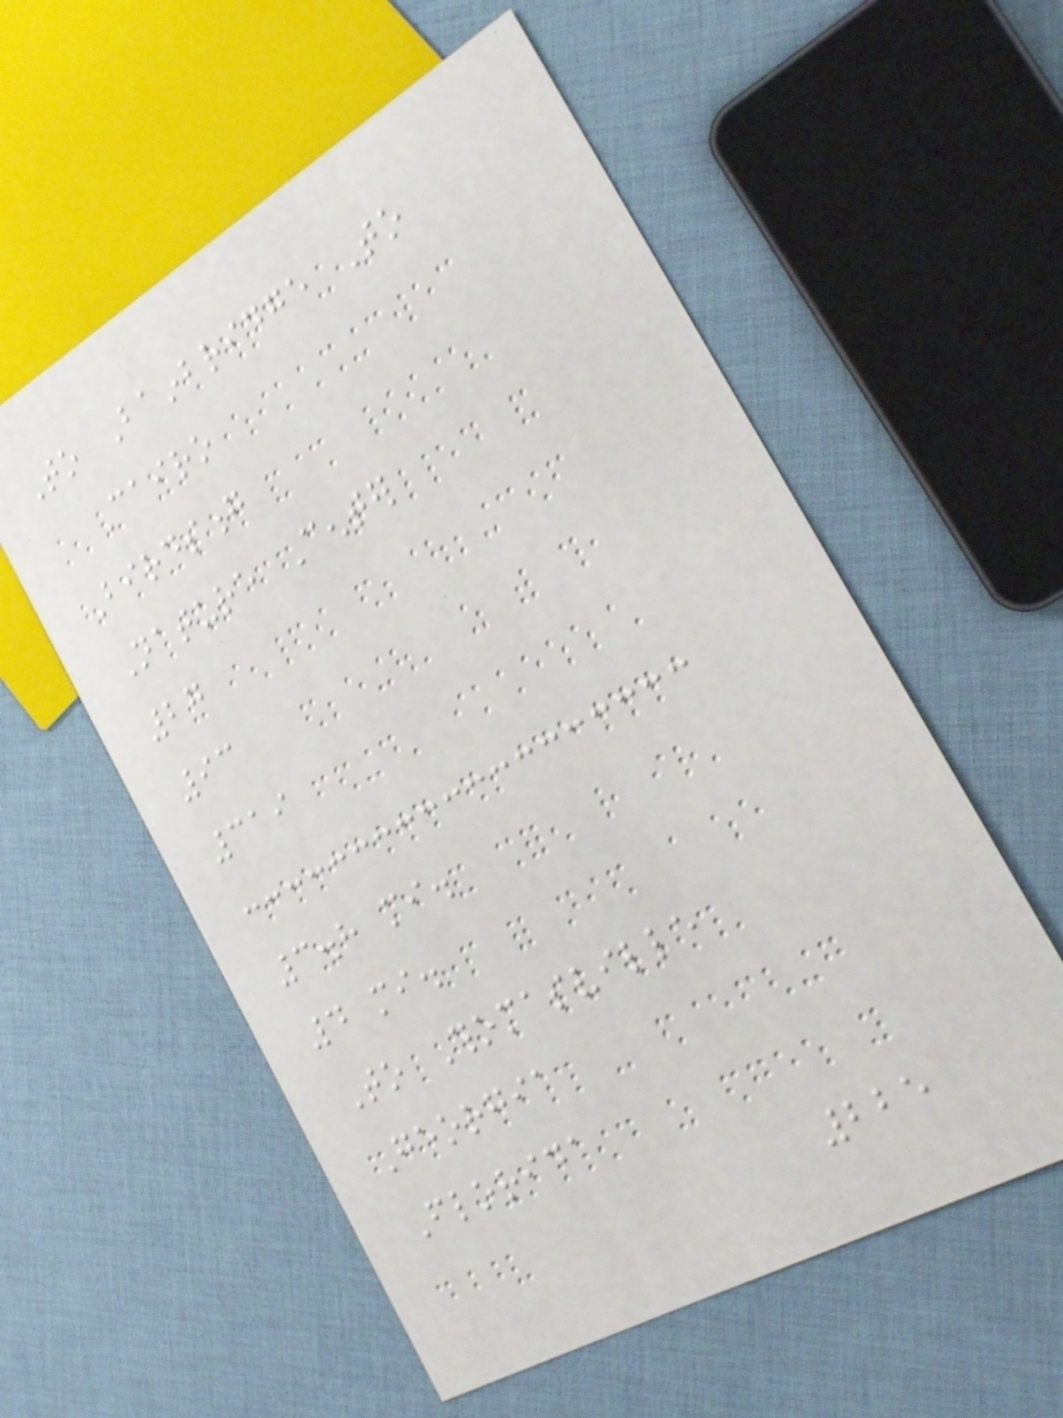To Bainbridge To
Cairo
Birdsong
Nature Center
27
93
319
3.8 mi.
4 mi.
To Thomasville
Georgia
Florida
225
